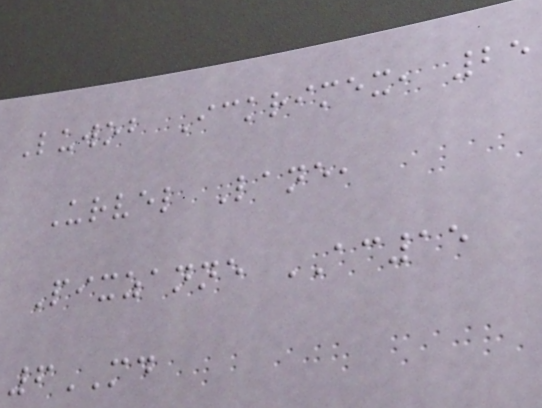Luwob Ickrimex, 25
Urvel Lane,
Pixzanne AC15
6MD
